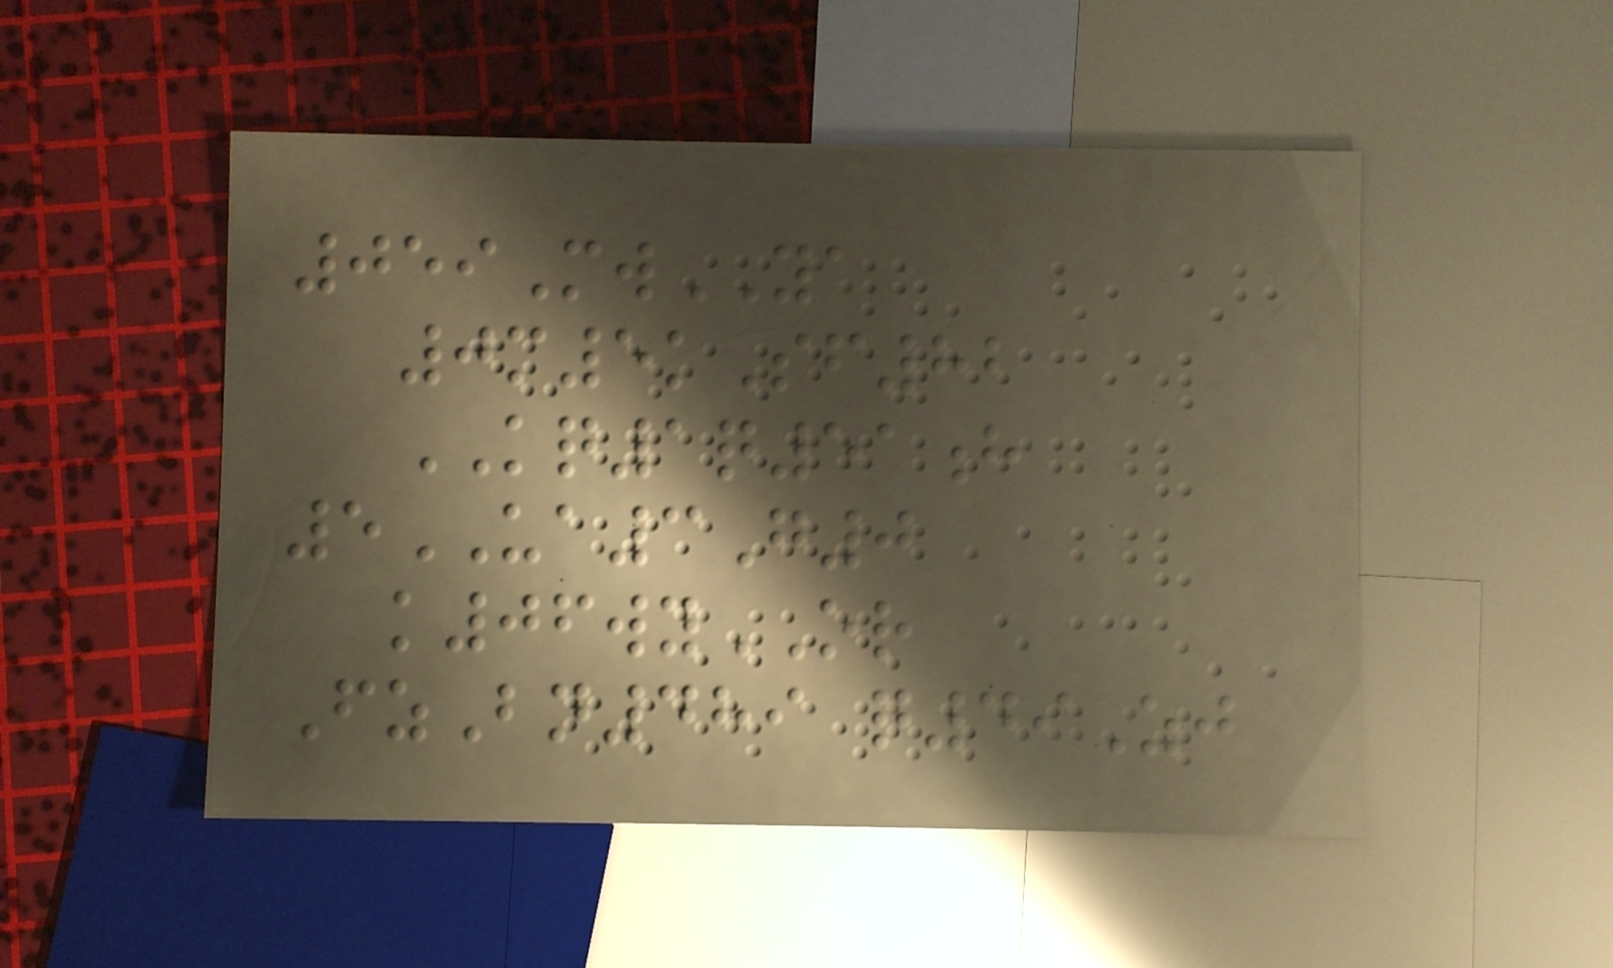059MwYA
0m5kSf82
KQ1q51h
5UA3G0
k06wyOR
FzBn489 q49Zj
